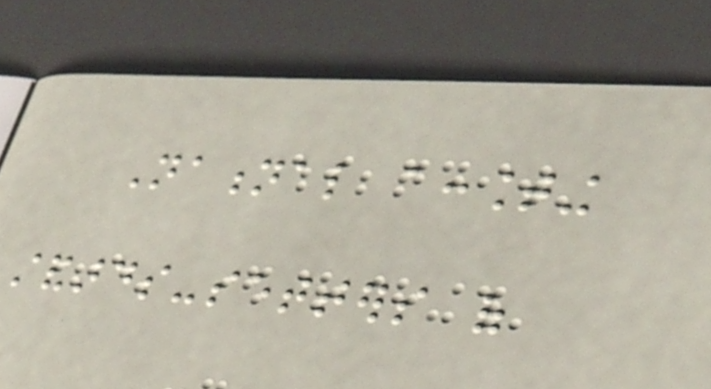National accounting
standards-setters of
